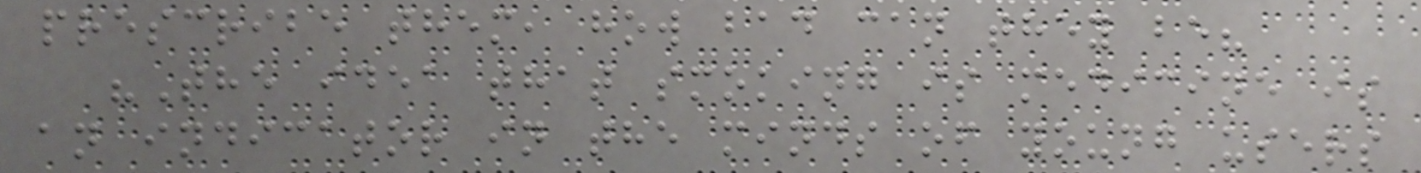prescribe them, how bad can they be?
"The idea that smoking is medicine is
an indicator in the minds of young users
